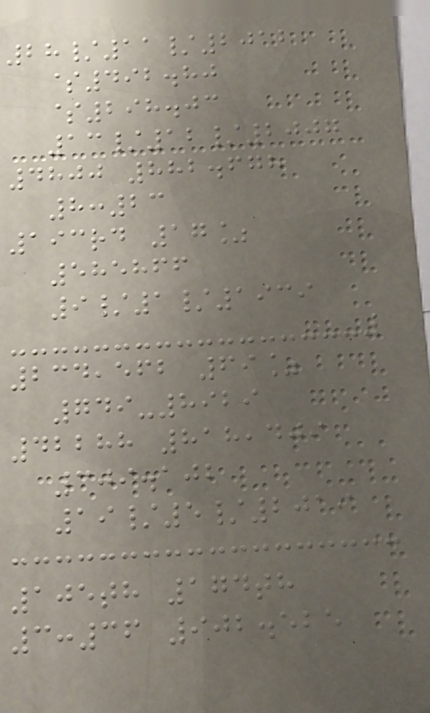28/11/2012
$492.80
$298.03
13/12/2007
4800 882.678
8:23
193rd 17%
585866
9/1/1939
234,562 69%
749-8929
42288 818,409
309.102
19/5/2019
105th 174th
3:36 902.525
